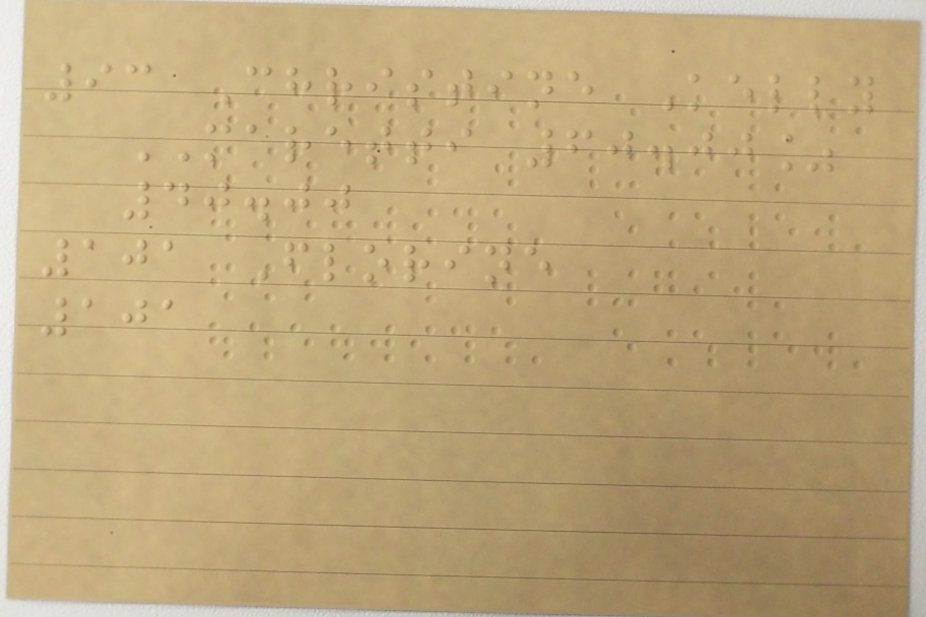93 Christine Kelly
MARETTI 60.00%
40.00
101 Florine
101
